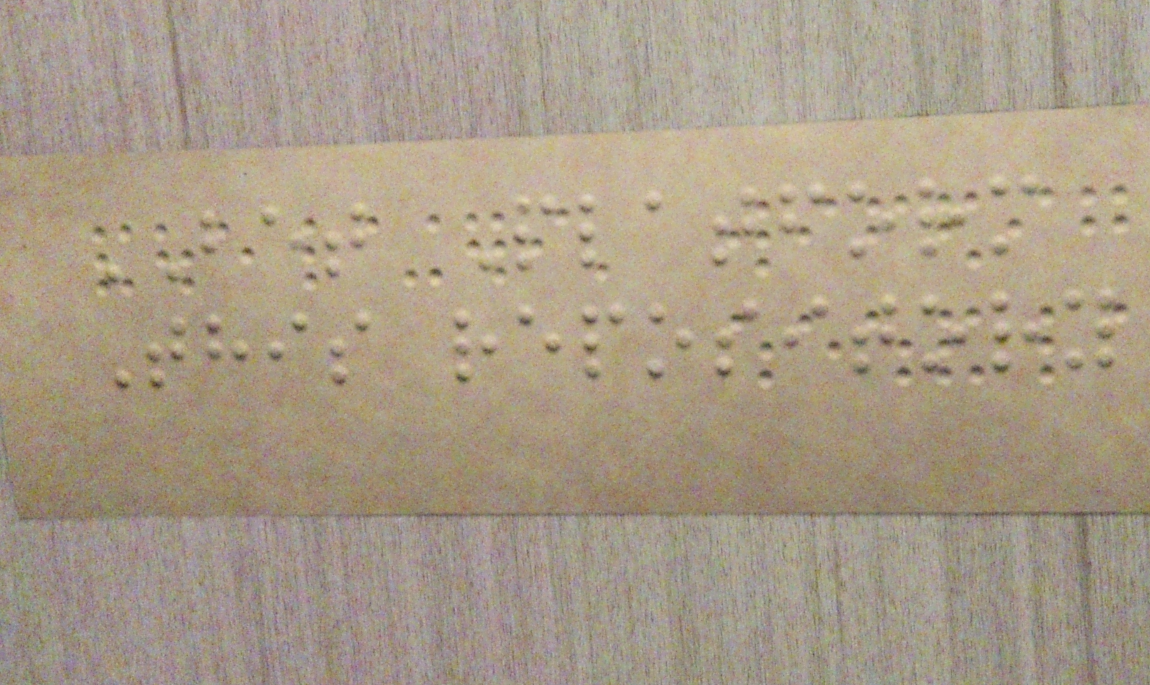BET Platform
This repository
